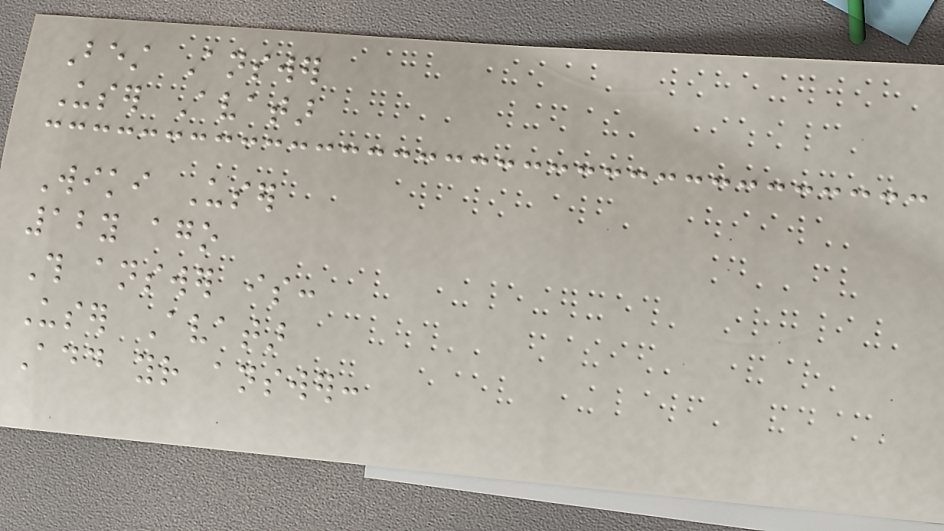Best Answer
User Avatar
Wiki User
12y ago
This answer is:
User Avatar
Add your answer:
